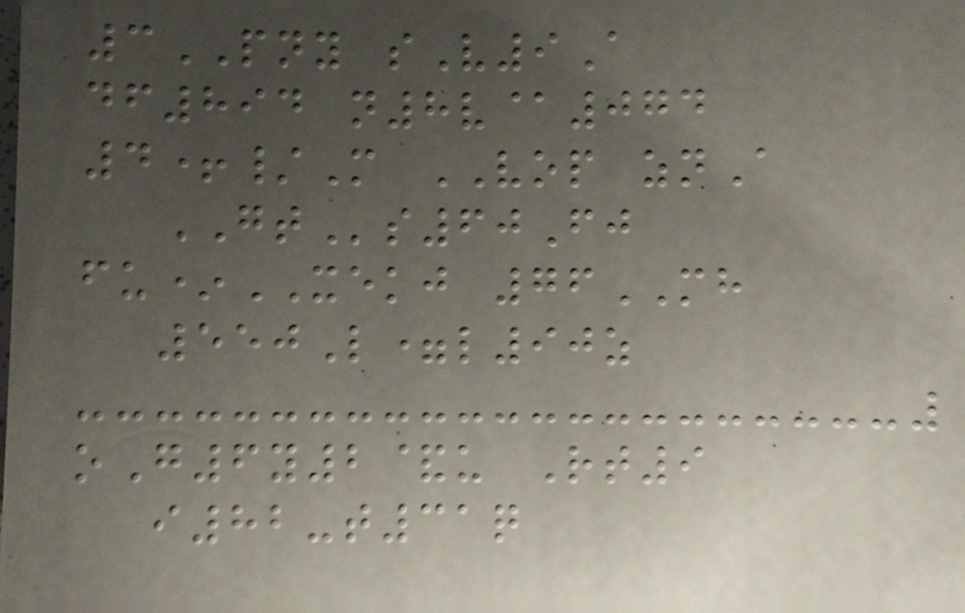3PNY sV9A
df894 n8v@074
4+/M VOP znA
GTs60Fj
fu*XEKJ 76MH
550L=l90z
oG6y2&u Rt9
i82-t31q
